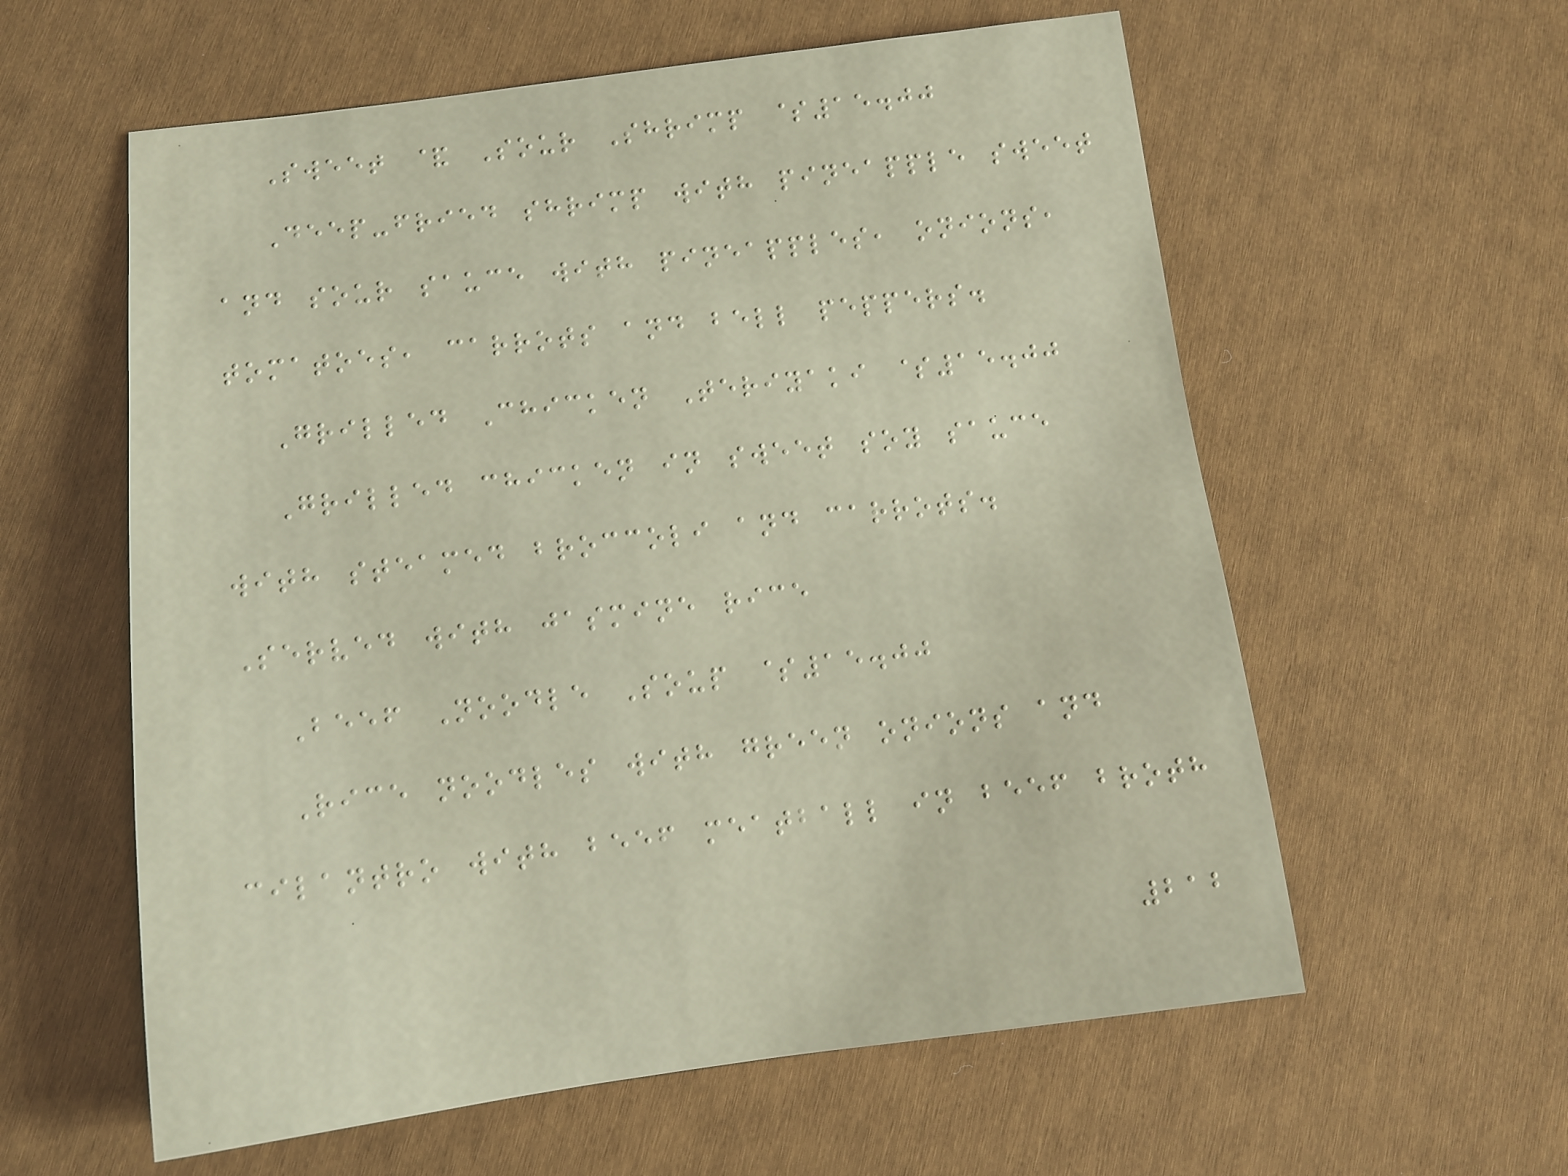Sweet & Sour Shrimp $15.00
Deep-fried shrimp with pineapple sweet
and sour sauce with pineapples, onions,
tomatoes, carrots and bell peppers.
Grilled Chicken Teriyaki $15.00
Grilled chicken in sweet soy sauce
with steamed broccoli and carrots.
Served with jasmine rice
Beef Noodle Soup $15.00
Rice noodles with green onions and
cilantro with beef meatball in beef broth
212
